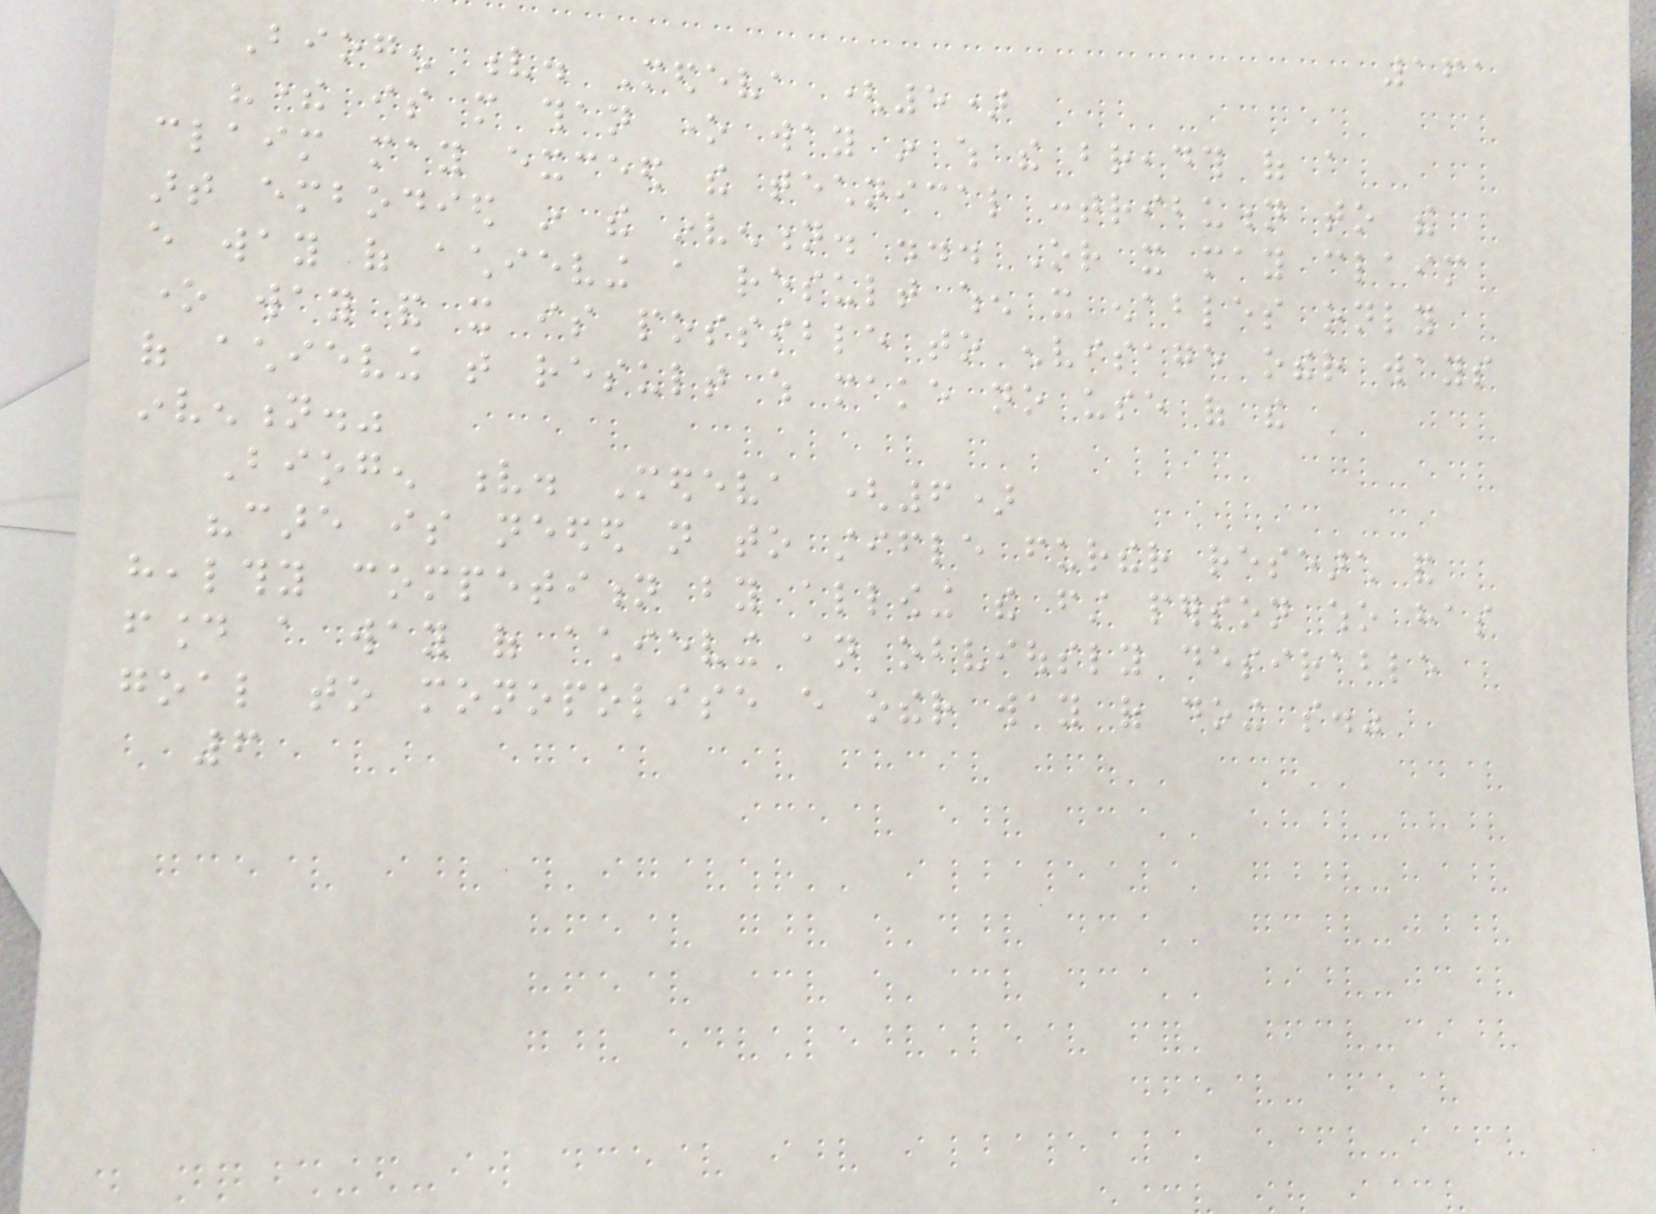161
Biogen v. Medeva (5)
"there is more than one way in which the breadth of a
claim may exceed the technical contribution to the
art embodied in the invention. ... Or it may claim
every way of achieving a result when it enables only
one way and it is possible to envisage other ways
of achieving that result which make no use of the
invention."
Biogen v. Medeva (6)
"care is needed not to stifle further research and
healthy competition by allowing the first person who has
found a way of achieving an obviously desirable
goal to monopolise every other way of doing so."
6
